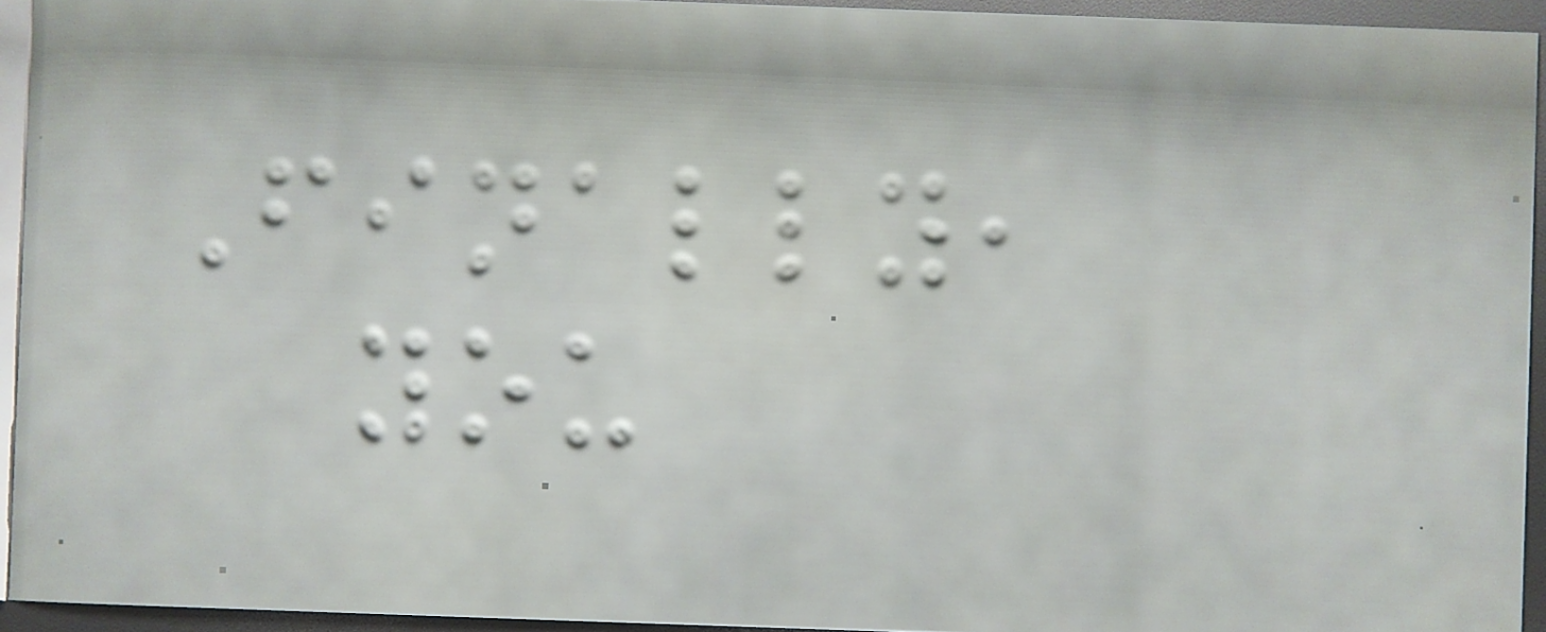Finally,
you
